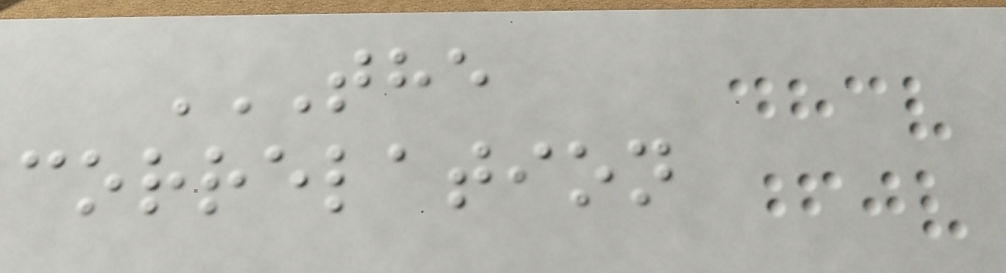THE
CORRELATION
